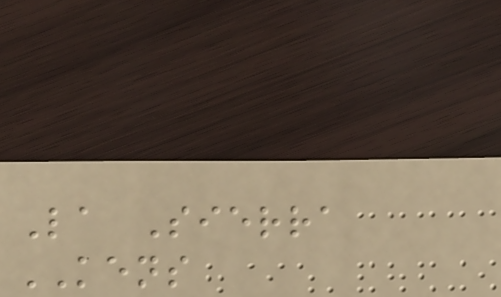La Sierra
KENS
